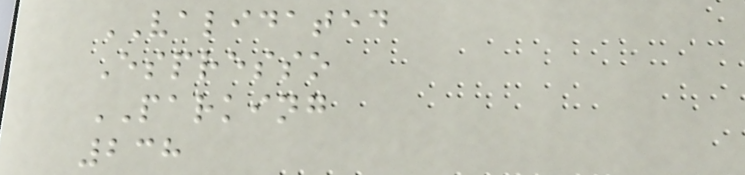VALIDATED
Espresso
PARKING
238
